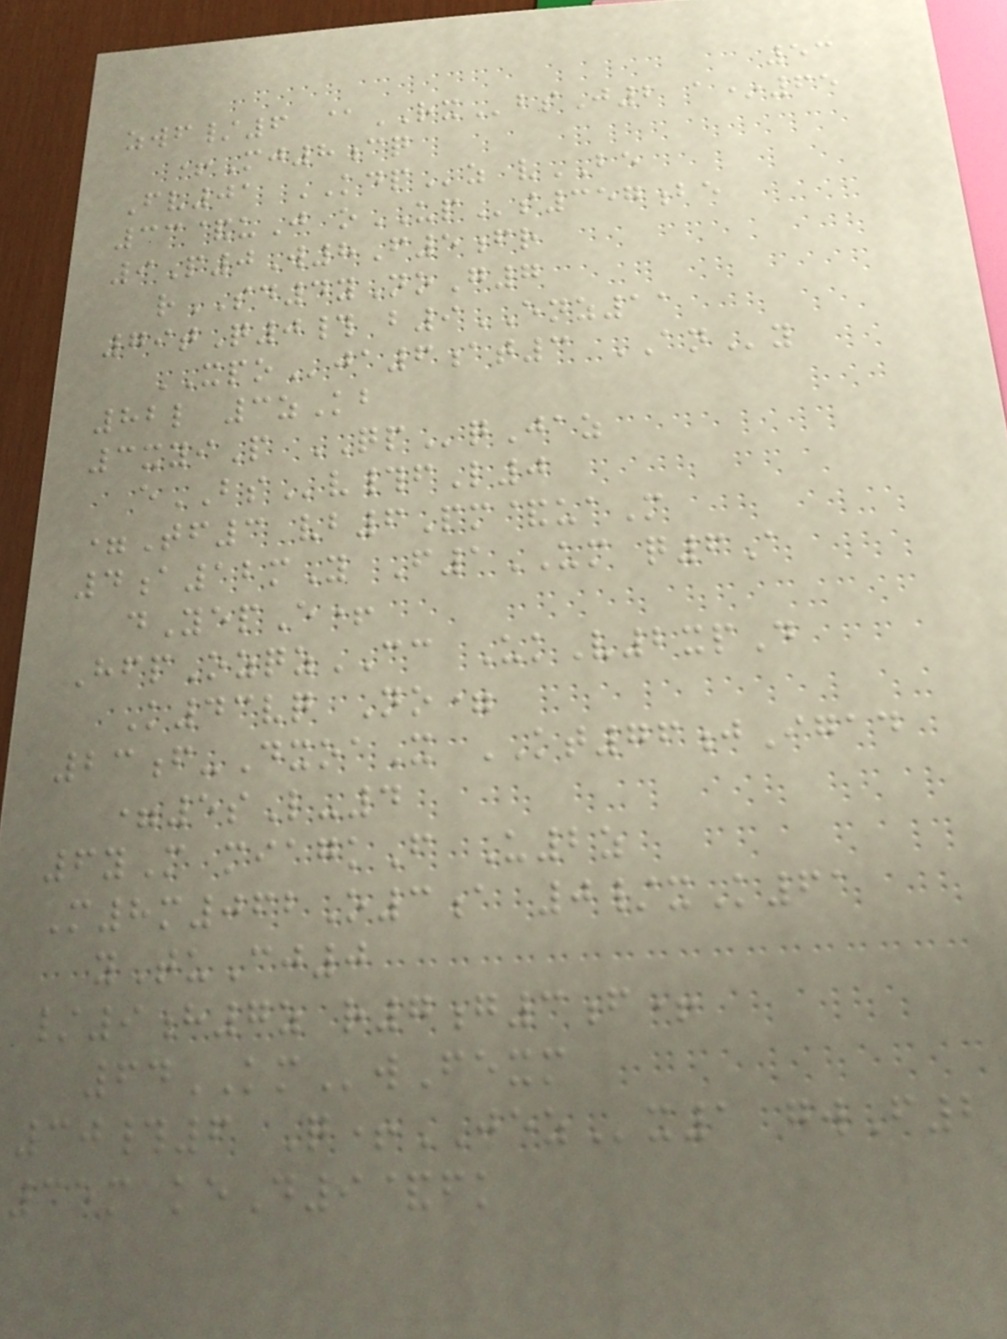53
zwf/6 @RXbsJ2 a*65
+Mj8cq
Fv01 KDPz vBE
33&uJ oUPs357be
9P0W8F5fr
rSD4yNoG7
79tQ0# b9ENZ11
XPOja6at3 ANy
82l 3zKb
3xyiP QPqJaz
eBSv#fL0
=Tf3 vb6Pm&uaM
4a12mY F1UM q6A
dYepE+
HfpOzqzCC UkV2xpD
K43vq No=
23f-DxoaX KT76jIgad
=5sL-4
6yM miagkF U2z
M8m062O3a 0/xK61
yTuCj0
/9h7z r7g3f+
64KMwFexm
30#6 Q+JEZx1 gwF2
35m keD9&fk
